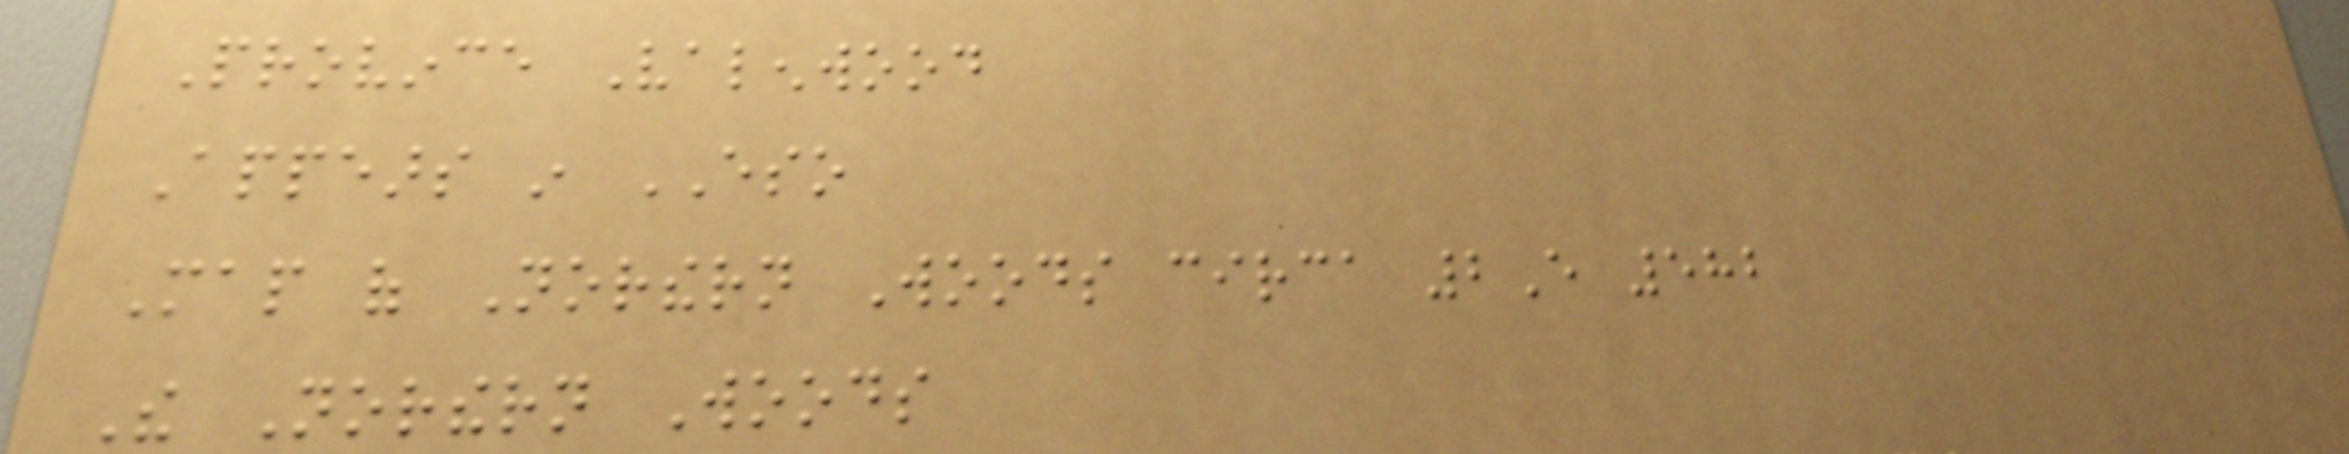Province Valenwood
Appears in ESO
Map of Northern Woods circa 2E 582
The Northern Woods
